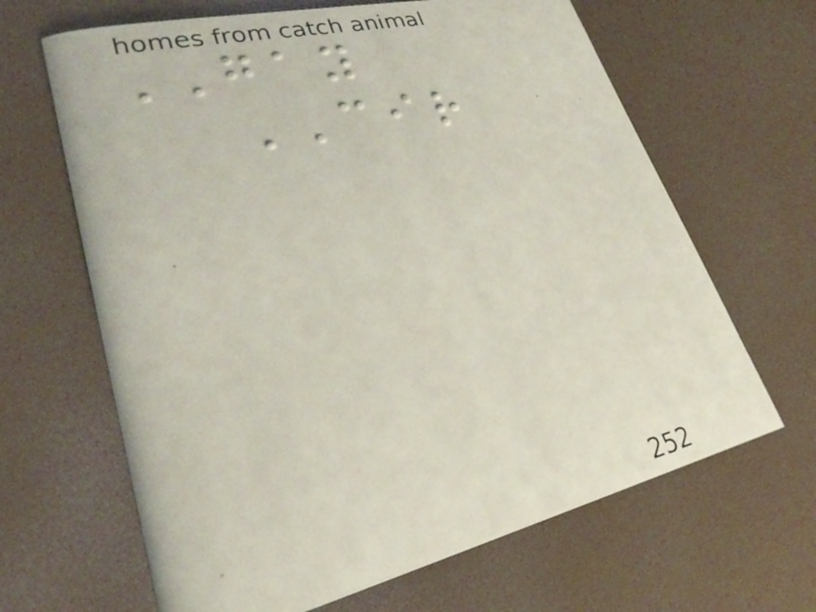GAY
CIR
